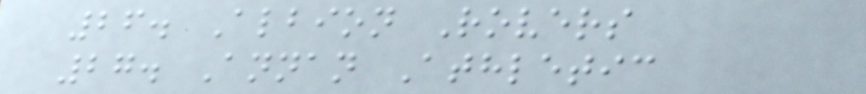26. Albion Rovers
27. Annan Athletic
